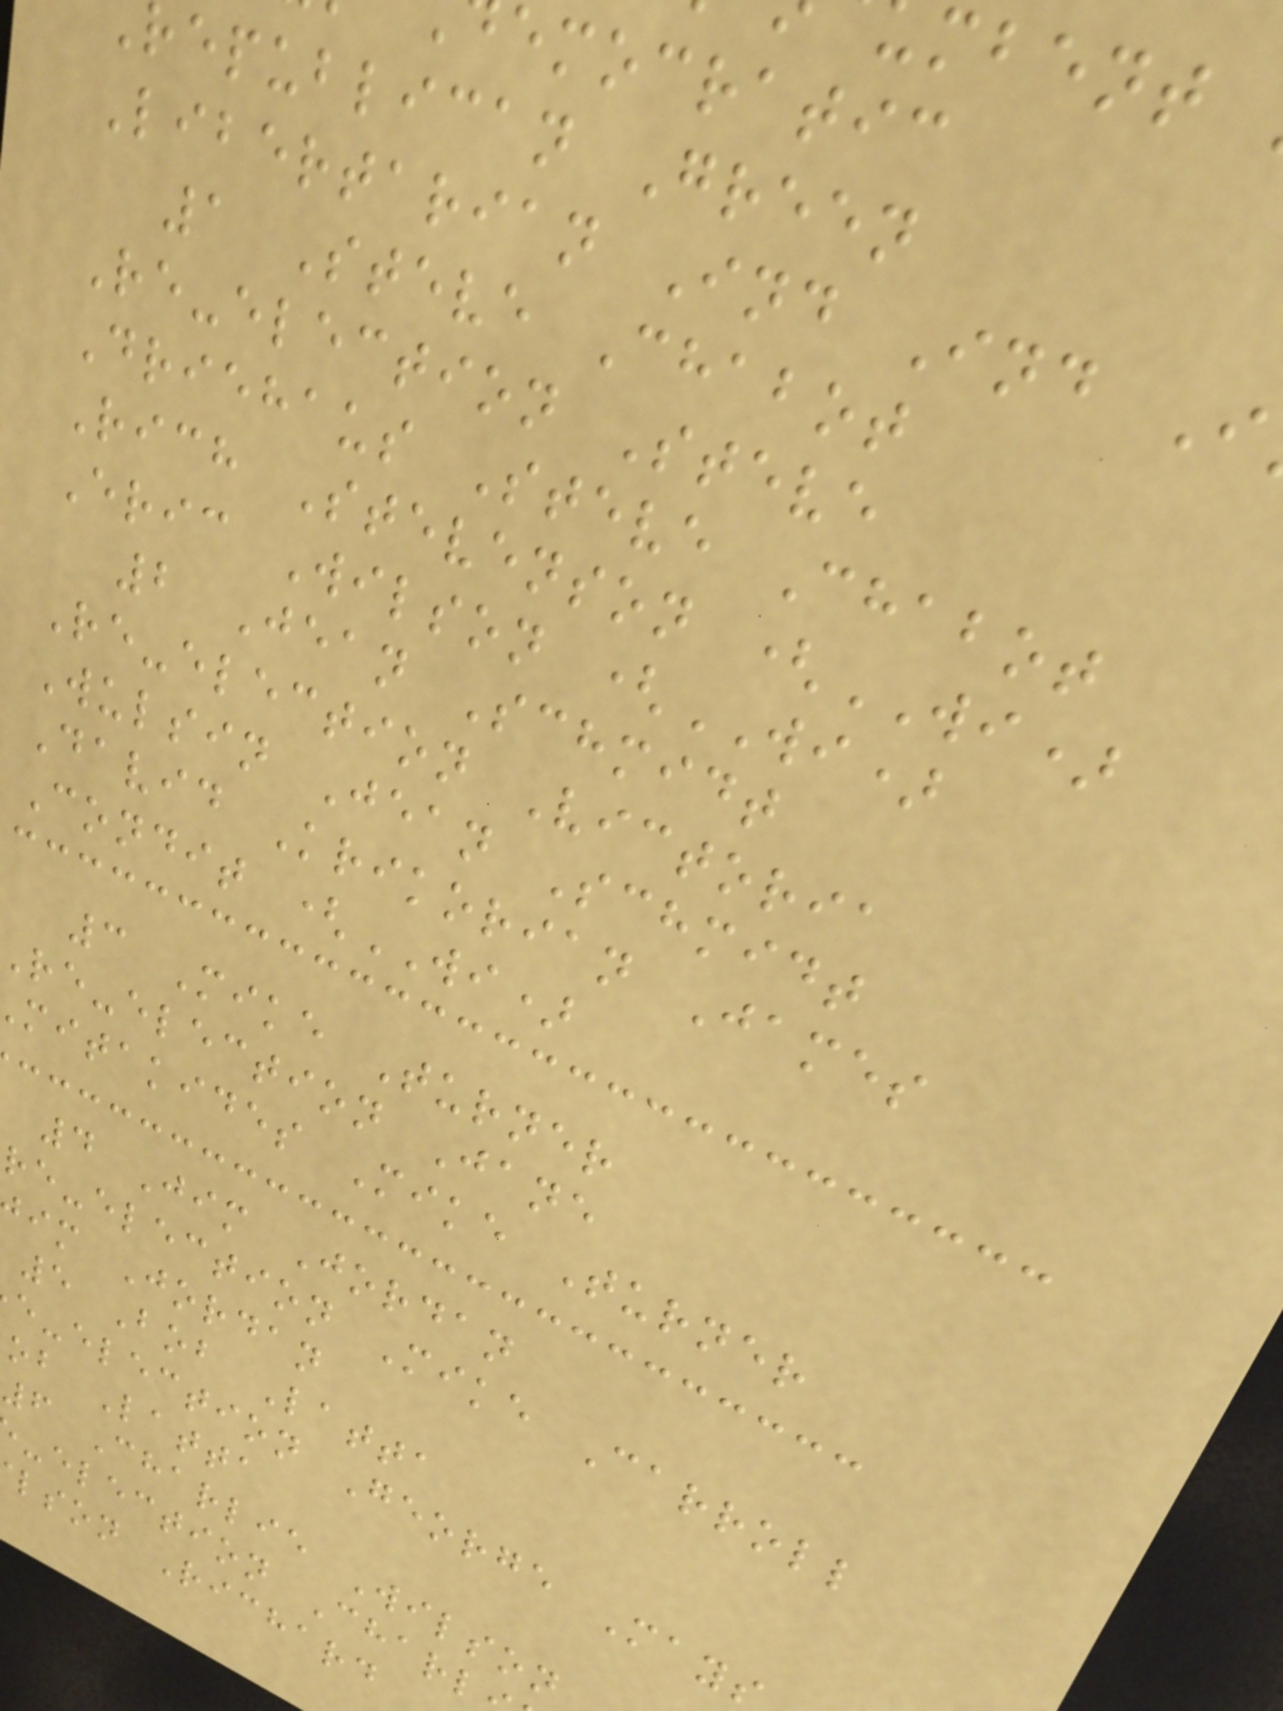emocratic
republican Green
Libertarian Ind Ind I
1 Steve Chabot
Re-election Steve
Driehaus Steve Chabot
Rich Stevenson (WI)
Eric Wilson (WI)
2 Jean Schmidt
Re-election Victoria
Wulsin Jean Schmidt
David Krikorian James
Condit (WI)
3 Mike Turner
re-election Jane
mitakides Mike Turner
4 Jim Jordan
re-election Mike Carroll
im Jordan
5 Bob Latta
e-election George May
ob Latta
6 Charlie Wilson
-election Charl
lson Richard
